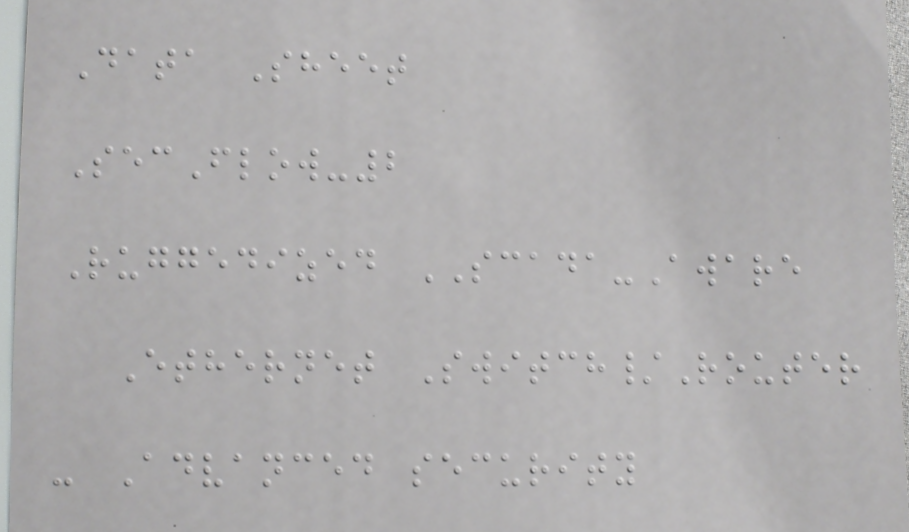Data Sheet
SecFlow-2
Ruggedized SCADA-Aware
Ethernet Switch/Router
- Advanced security
